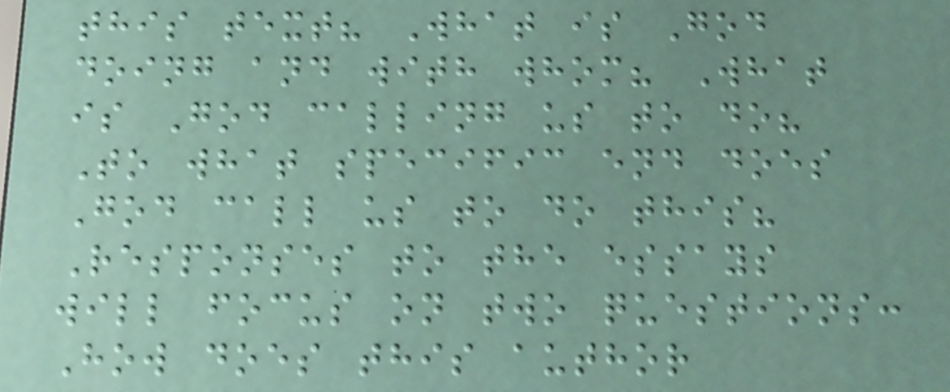this text? What is God
doing and with whom? What
is God calling us to do?
To what specific end does
God call us to do this?
Responses to the essays
will focus on two questions:
How does this author
